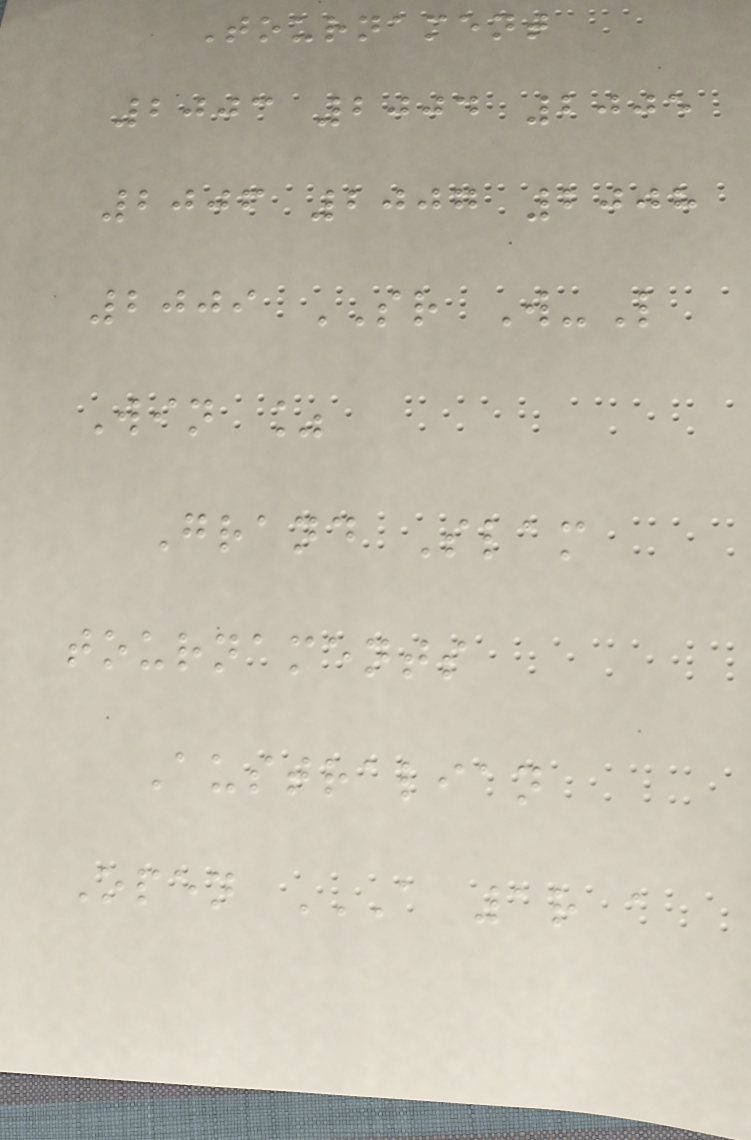Tournament
2003 2004 2005
2006 2007 2008
2009 SR W-L
Win %
Grand Slam
tournaments
Australian
Open A 1R A
